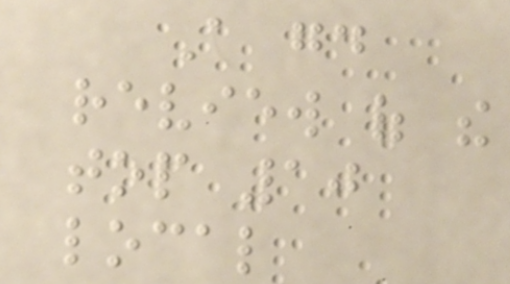A good
review of the
top 10
local
